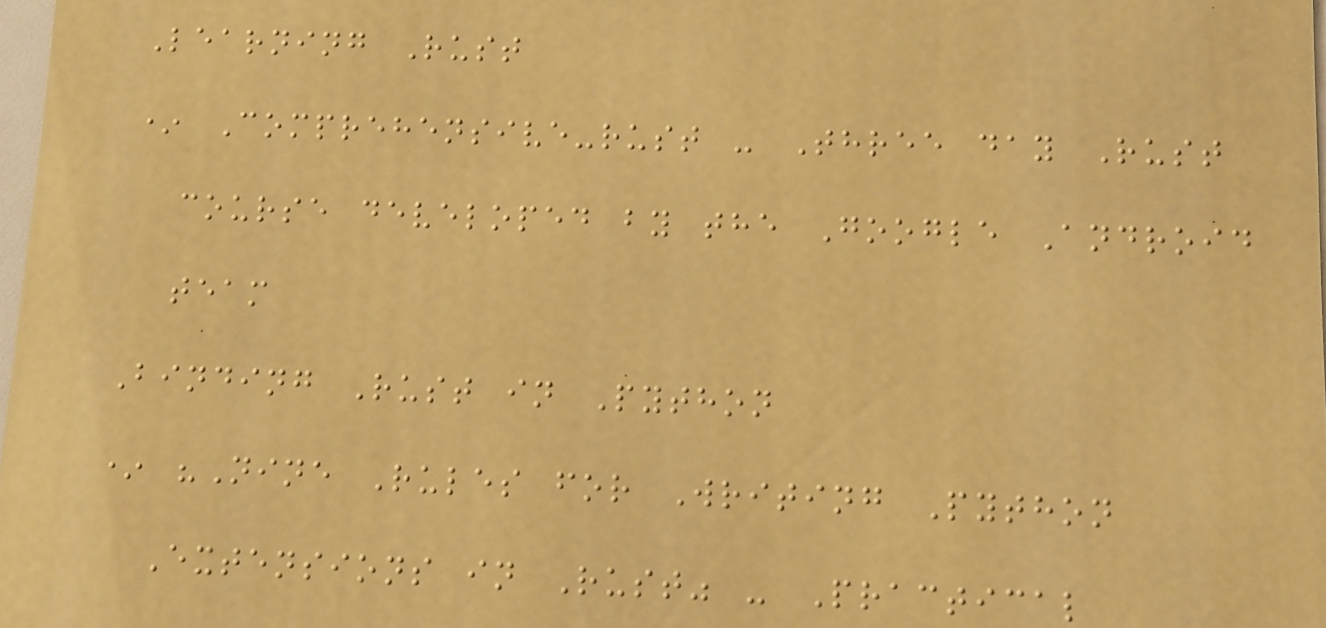Learning Rust
* Comprehensive-rust - Three day Rust
course developed by the Google Android
team
Binding Rust in Python
* "Nine Rules for Writing Python
Extensions in Rust" - Practical
